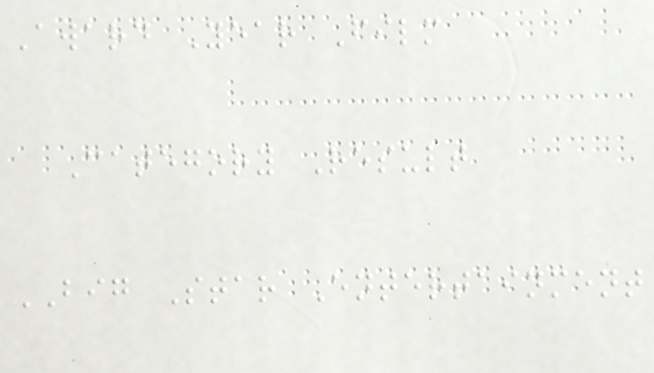Award Year Film
Category Result
BIG Star Entertainment
